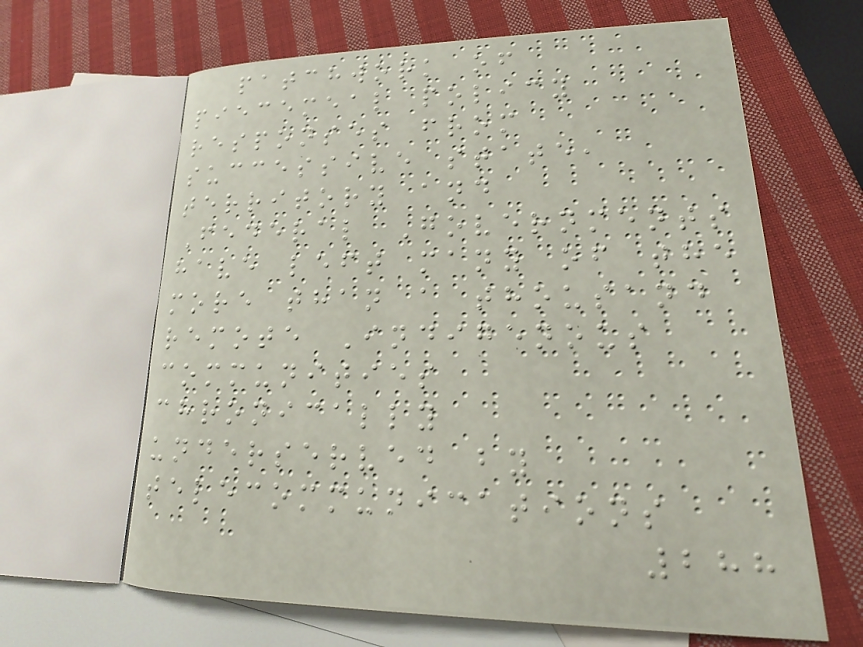patchwork of
piecemeal policy
responses from
successive state,
territory and
Federal Governments
have left many of the
more than a thousand
remote Indigenous
communities
chronically
underserved by
telecommunications
288
